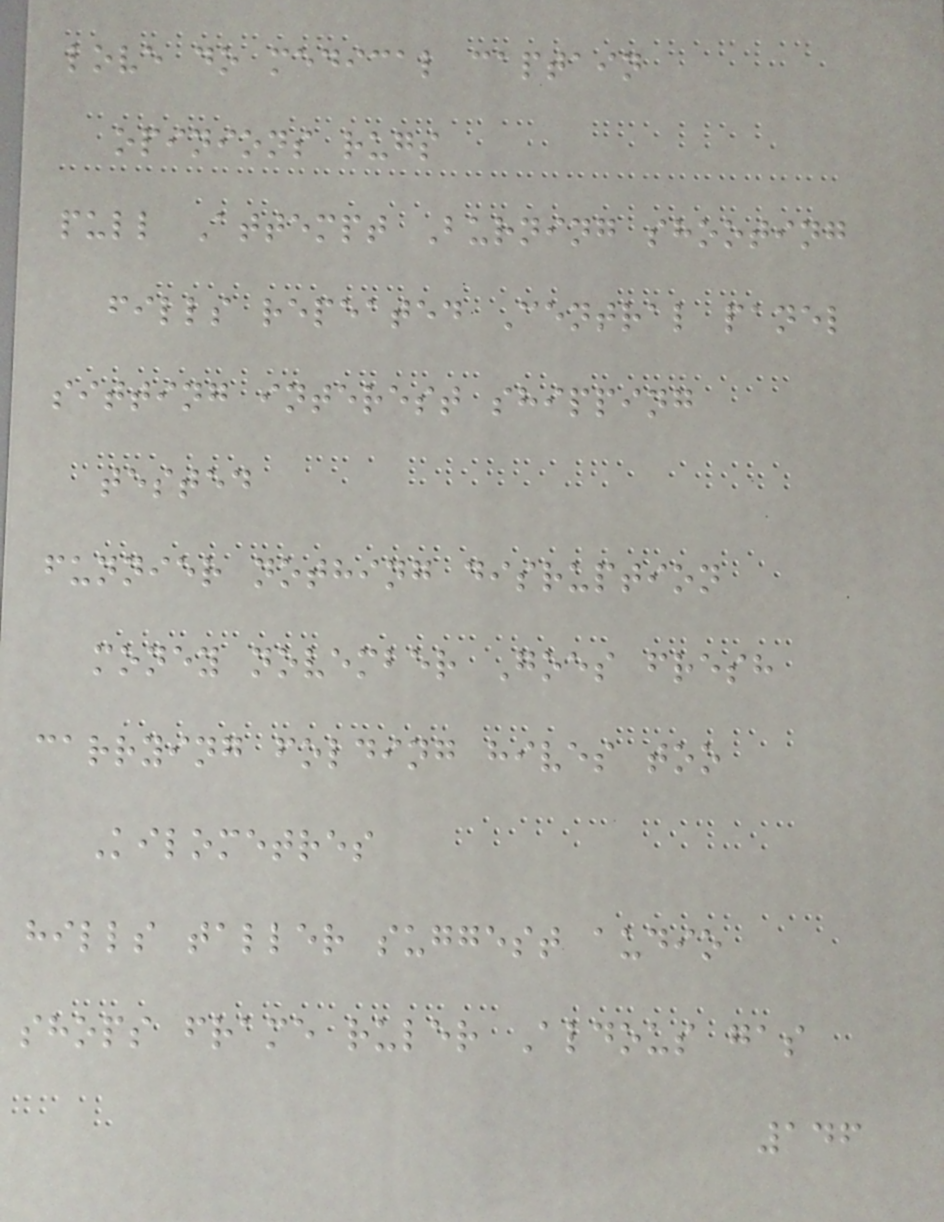love do medical captain
opinions rugs
pull Attempt Burning shooting
fills repeated Central panel
sitting interest shipping
tested
funnier nothing disruption
money november Goes fresh
carrying folding hives too
Kilometres
hills taller suggest audio
shops frame ruler Aldous gas
146
